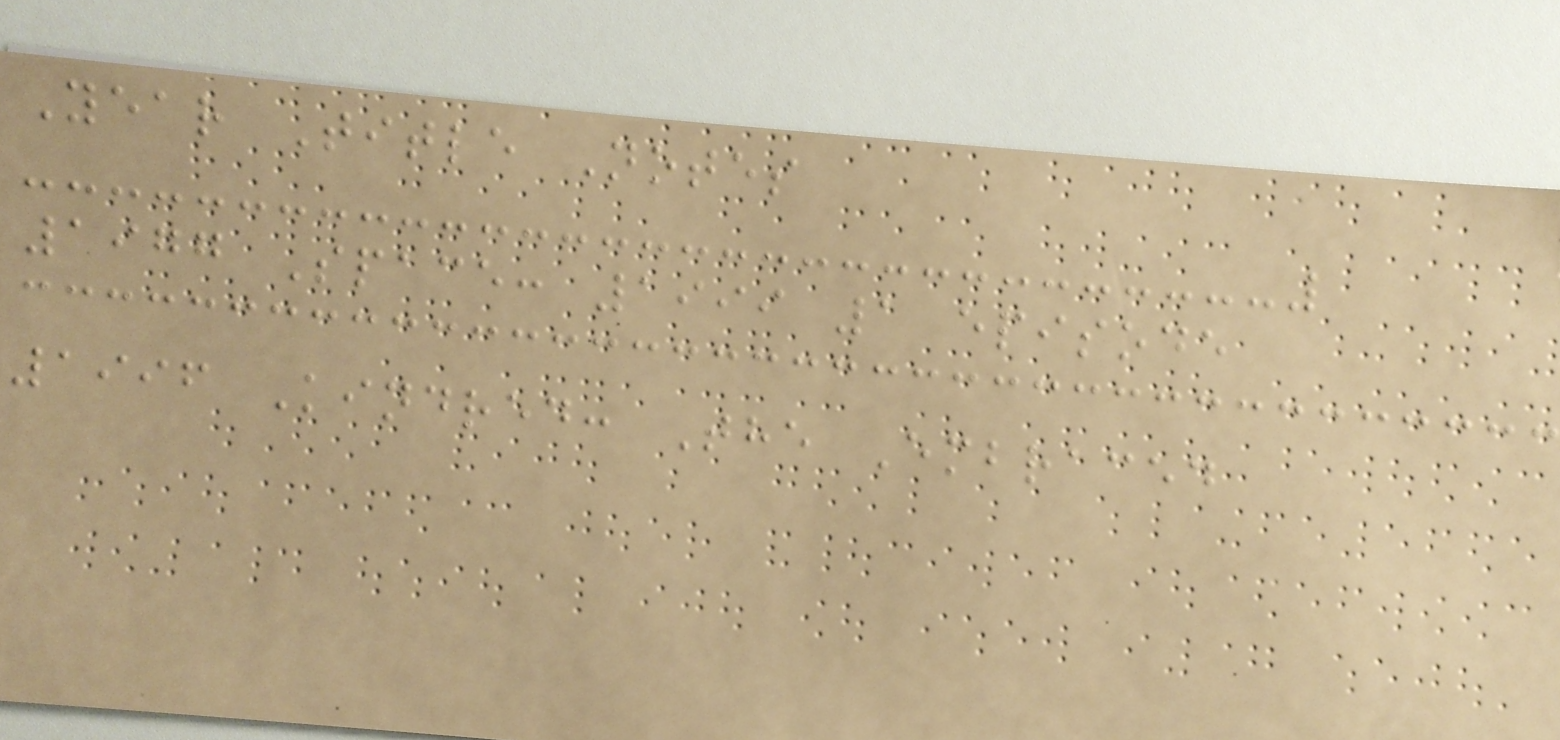Year Title Notes
1977 Space: 1999 1 episode
1996 Kindred: The Embraced
